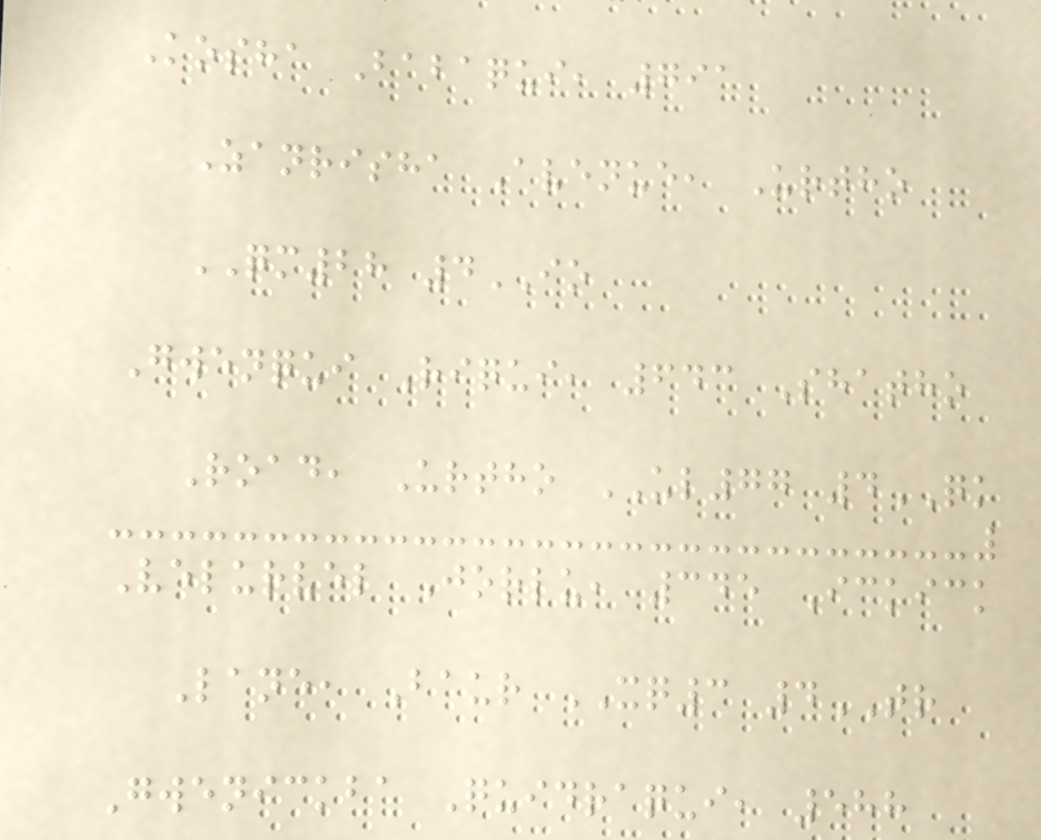Kosha Babaqui, 791
Zanrisha Avenue, Urtho
QM28 4IO
Gwenqui Riqui, 643 Shatho
Road, Urtho UL77 4QK
Velurvel Jorlu, 345 Ickick
Lane, Baur XQ3 4TR
Gwenickba Quidraqui, 588
